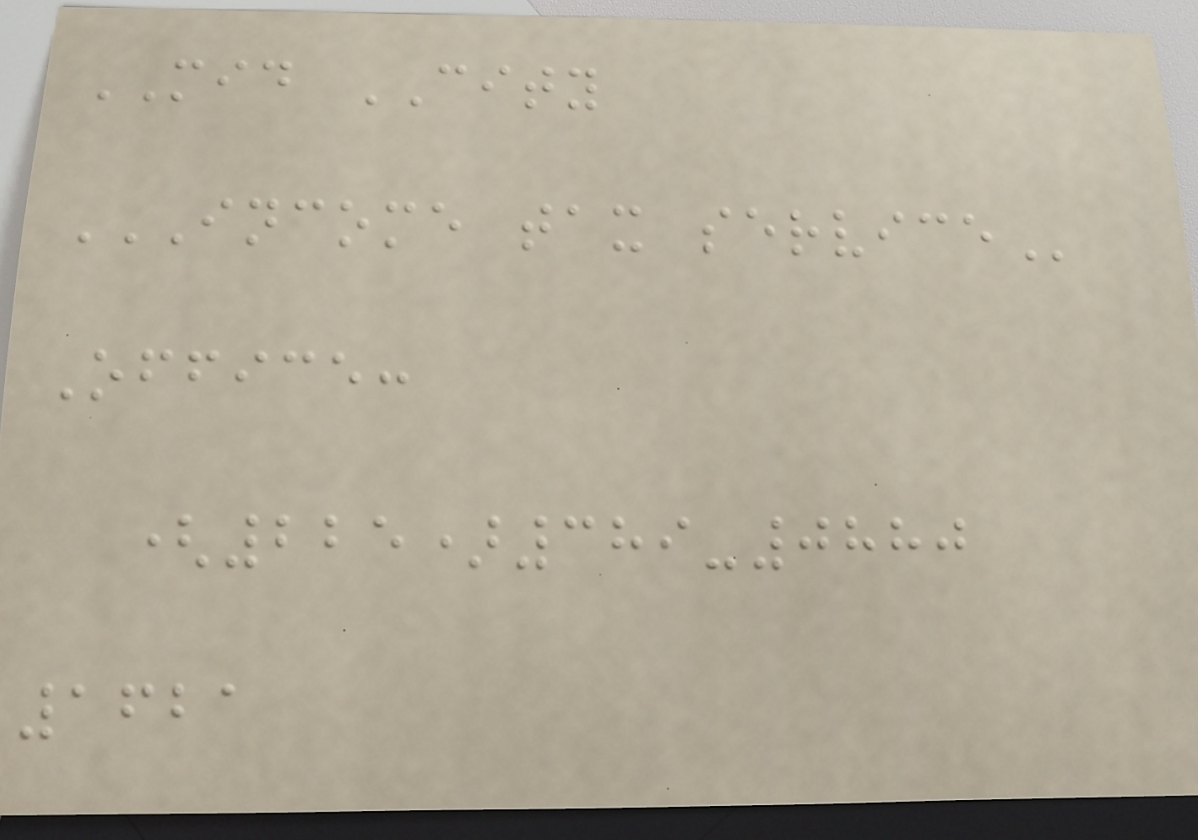MID CITY
INCOME TAX SERVICE
Office:
(225)389-0880
1621
